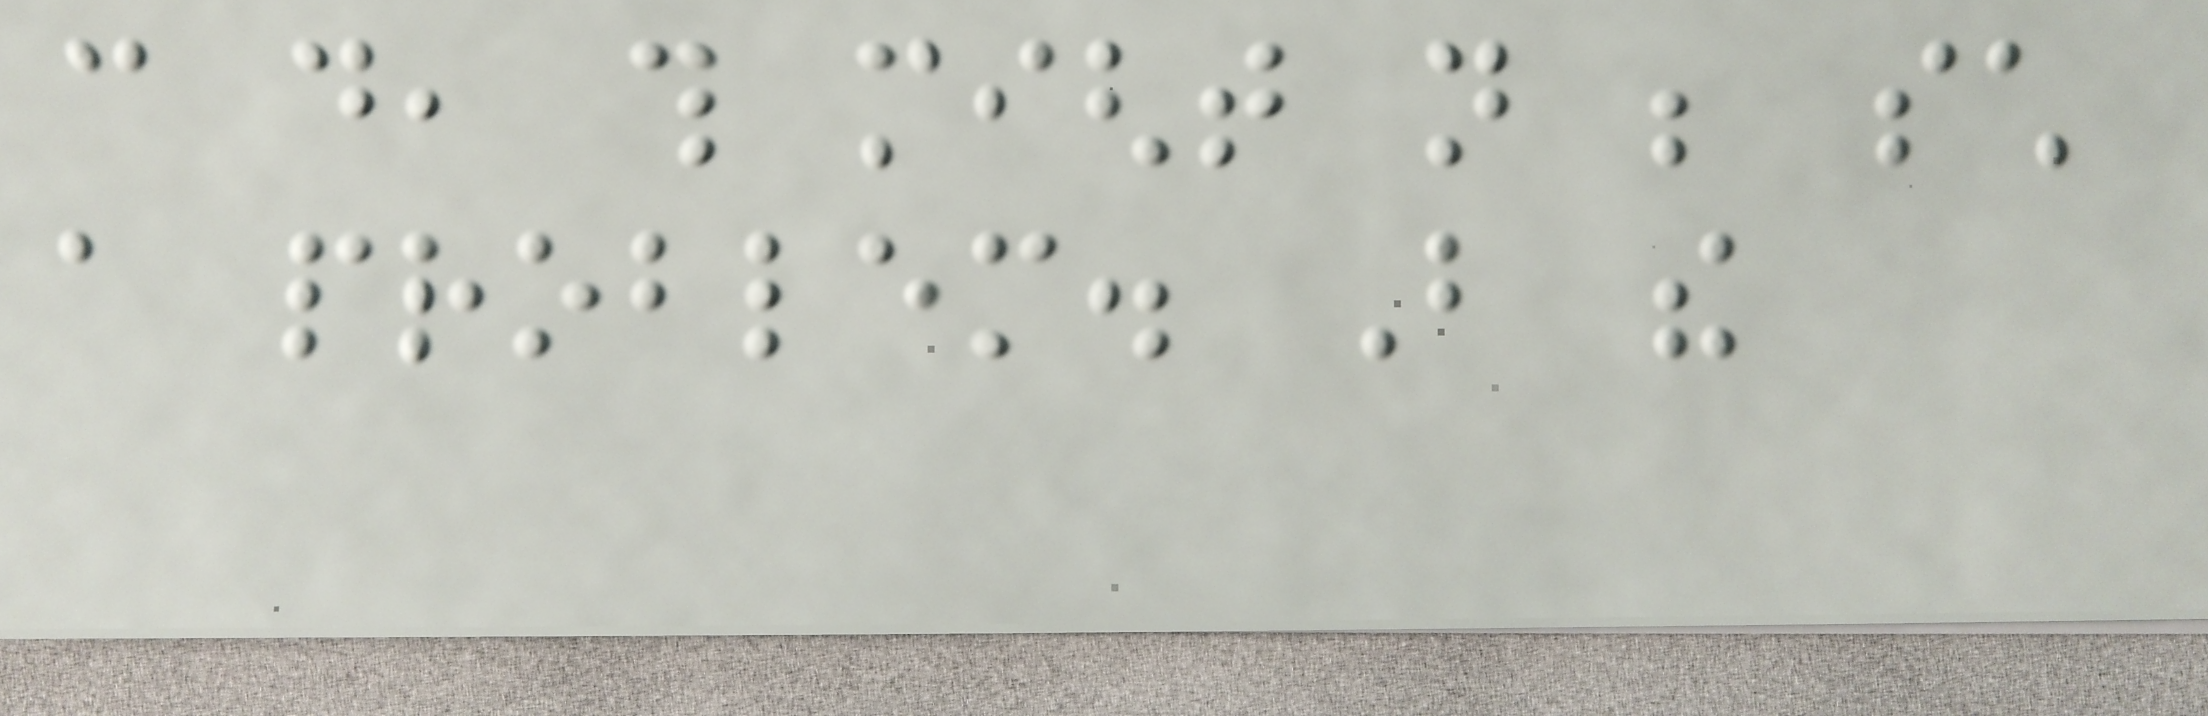can do, this might not be such
a problem. But the
